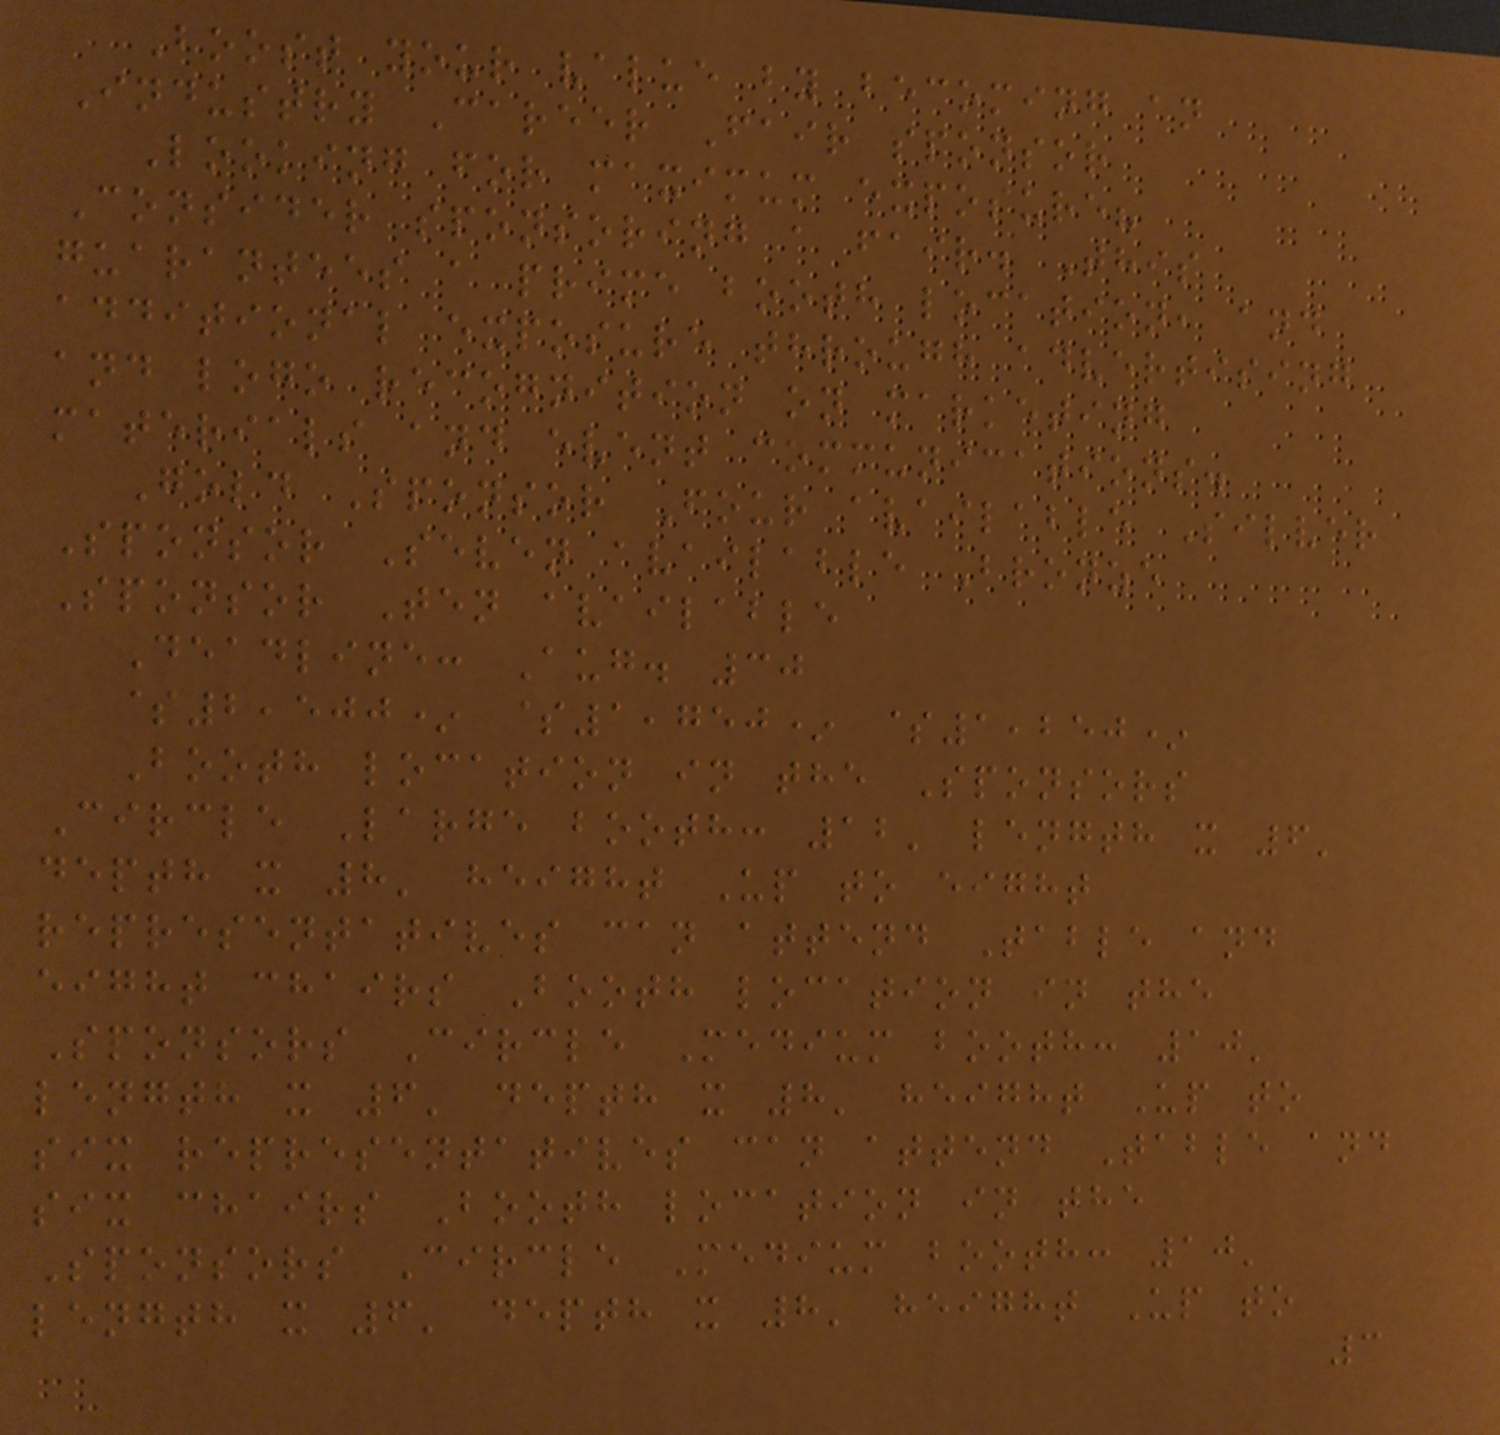Boost your value by becoming an
Industry Career Fair sponsor
Looking for maximum exposure?
Consider sponsoring a fair. This
guarantees a prime booth location, and
additional exposure through advertising
and logo recognition on marketing
materials and event communications.
Gold Sponsor Four available Silver
Sponsor Seven available Bronze
Sponsor Ten available
Deadline: Aug. 30
$2,500* $1,750* $1,250*
Booth location in the Sponsors
Circle Large booth: 12' length x 6'
depth x 8' height Up to eight
representatives can attend Table and
eight chairs Booth location in the
Sponsors Circle Medium booth: 10'
length x 6' depth x 8' height Up to
six representatives can attend Table and
six chairs Booth location in the
Sponsors Circle Medium booth: 10'
length x 6' depth x 8' height Up to
3
